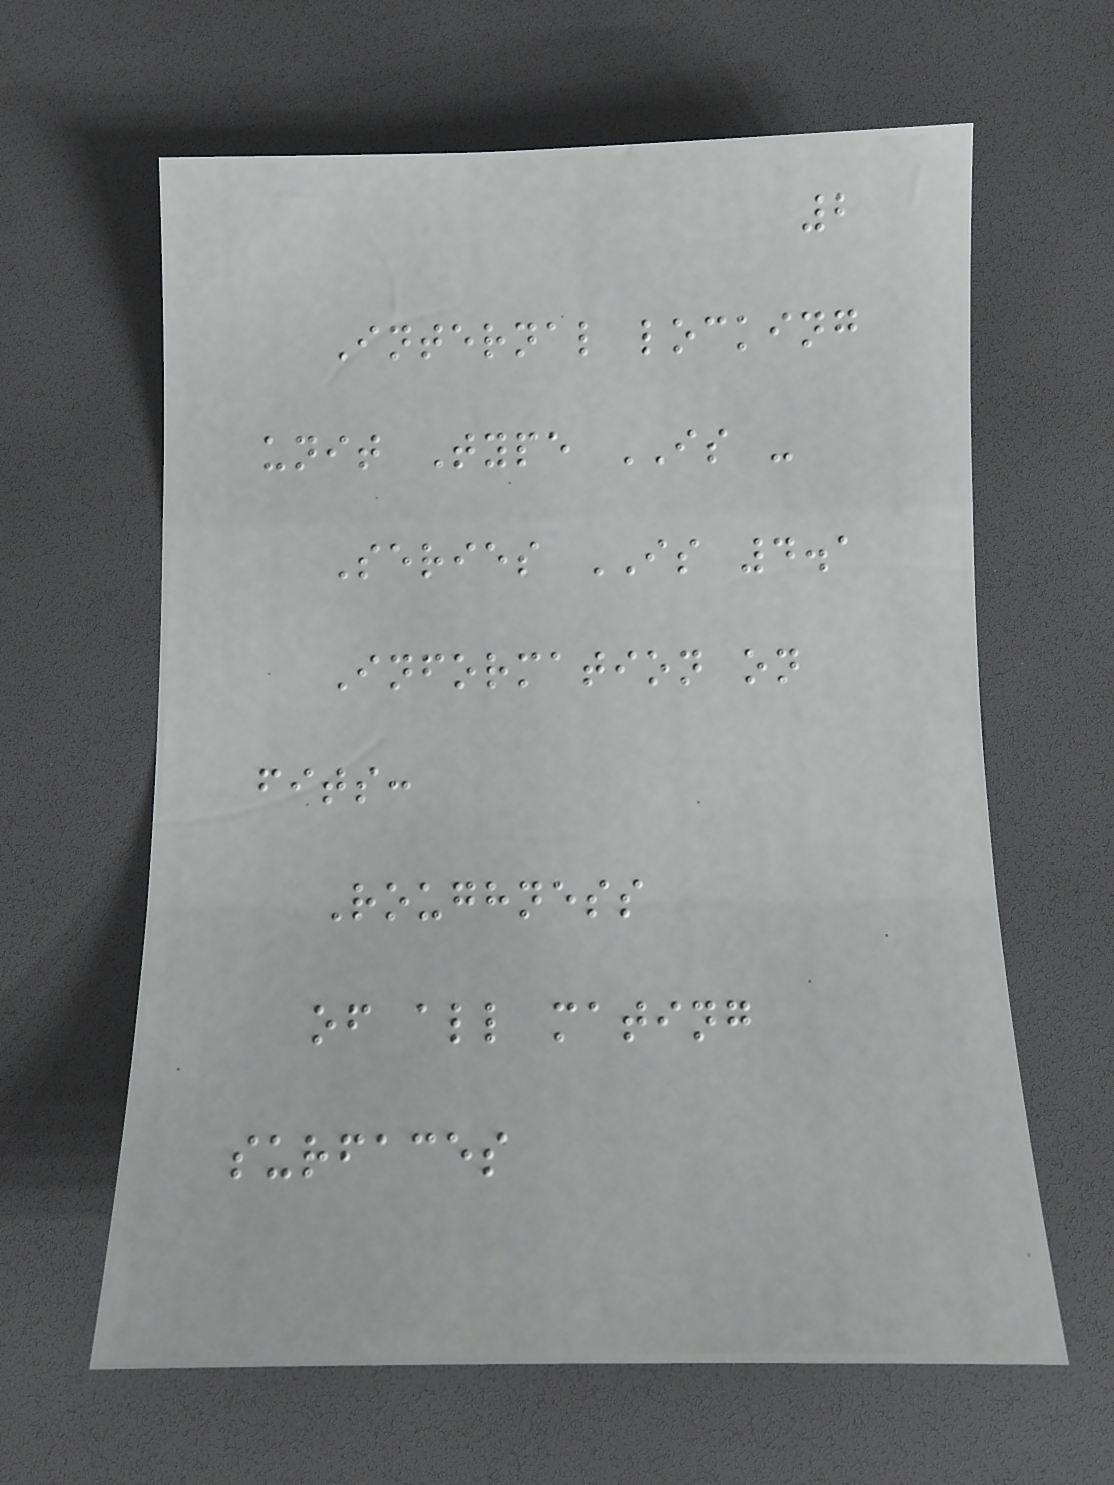2
Internal locking
unit Type IS -
Series IS 4.1
Information on
fits:
Roughness
of all mating
surfaces
